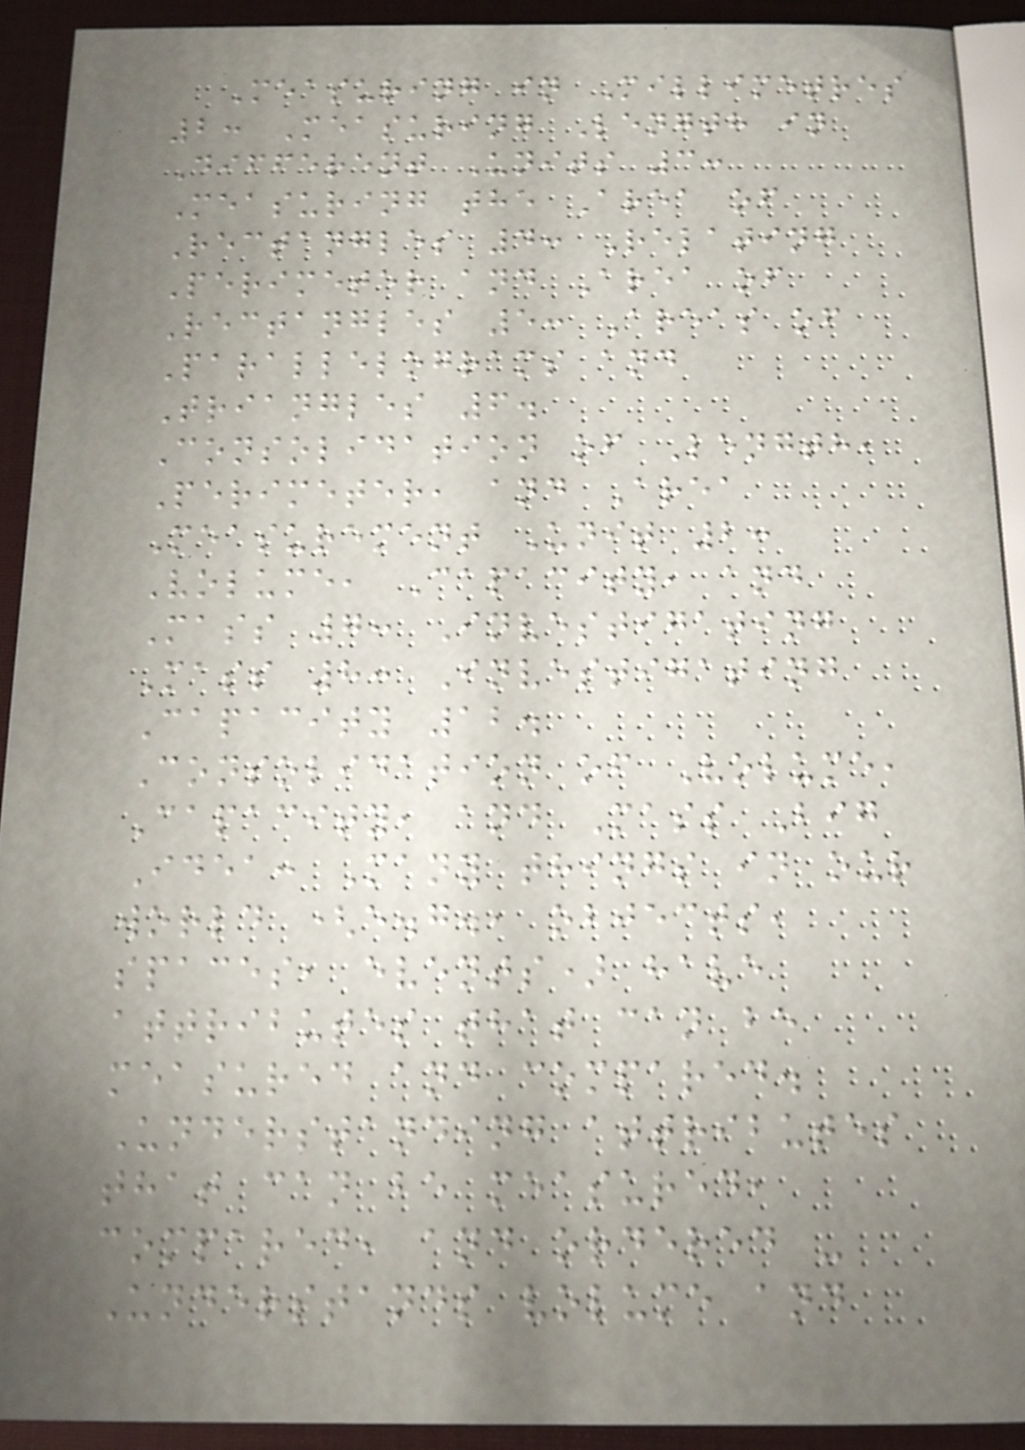Measuring in Millimetres
2: Measuring Length in
Different Units 3:
Measuring the Area of
Rectangles 4: Relating
Perimeter and Area of
Rectangles 5: Areas of
Parallelograms and
Triangles 6.
Consolidation of Length,
Perimeter, and Area
Measurement Unit 2:
Volume, Capacity, and
Mass 7: Investigating
Mass 8: Investigating
Capacity 12.
Consolidation of Volume,
Capacity, and Mass Big
Idea: Many things in our
world (e.g., objects,
spaces, events) have
attributes that can be
measured and compared.
Understanding attributes
that can be measured,
compared, and ordered -
Understands volume and
